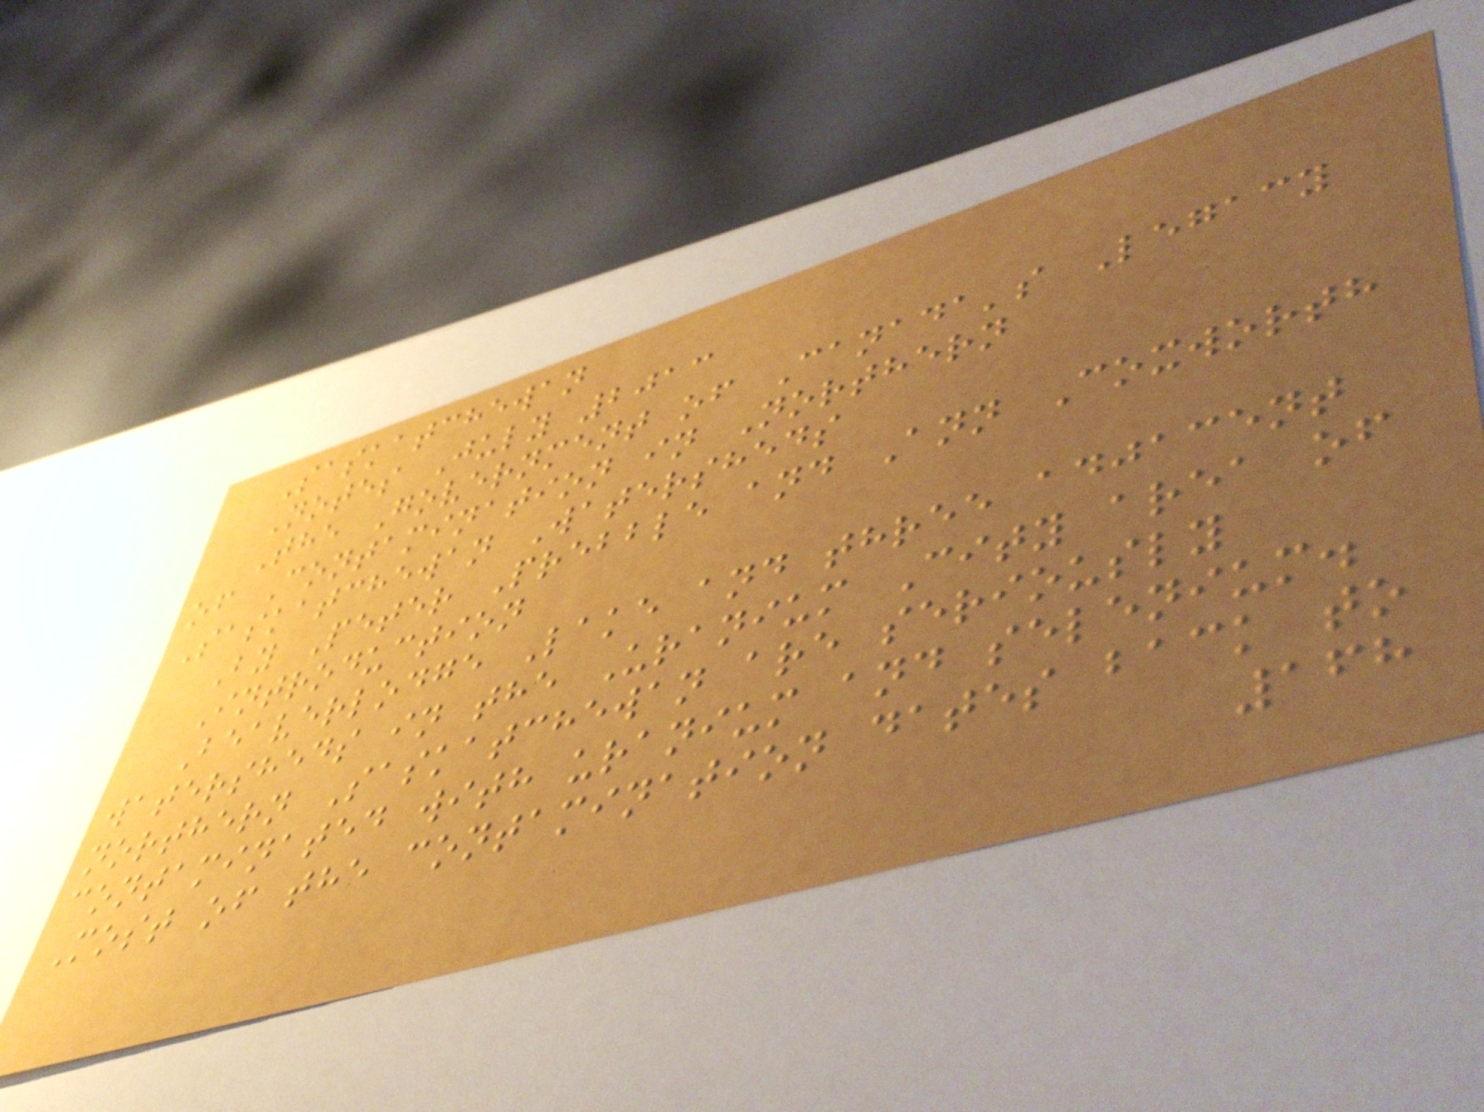Saskatchewan
Notes July 2013
The Government of Canada's Legacy
of Contamination in Northern
Saskatchewan Watersheds
By Peter Prebble and Ann Coxworth
Introduction
Beaverlodge Lake and three adjacent
watersheds in the Uranium City area of
northern Saskatchewan are seriously
contaminated with uranium and selenium.
Most of the contamination dates back to
168
